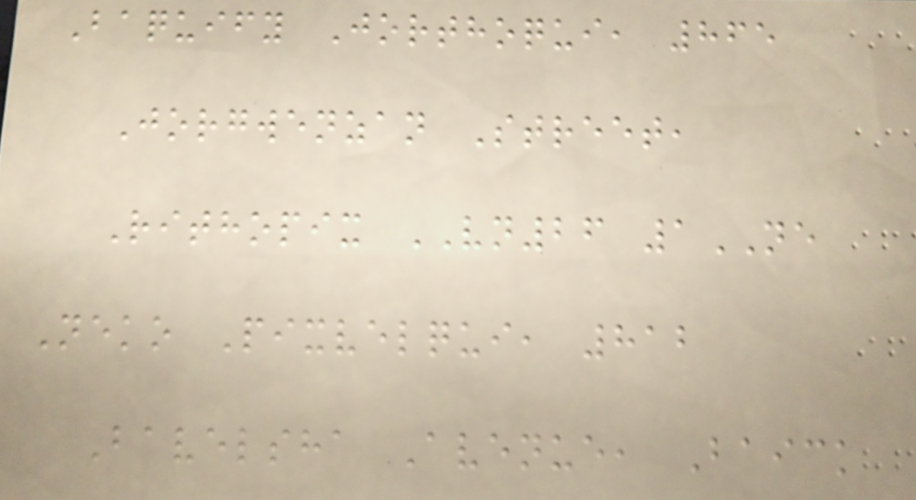Baquify Jorthoqui, 865
Jorgwenzan Street,
Rithopix VN26 1NE
Neko Pixvelqui, 812
Bavelsha Avenue, Baick
